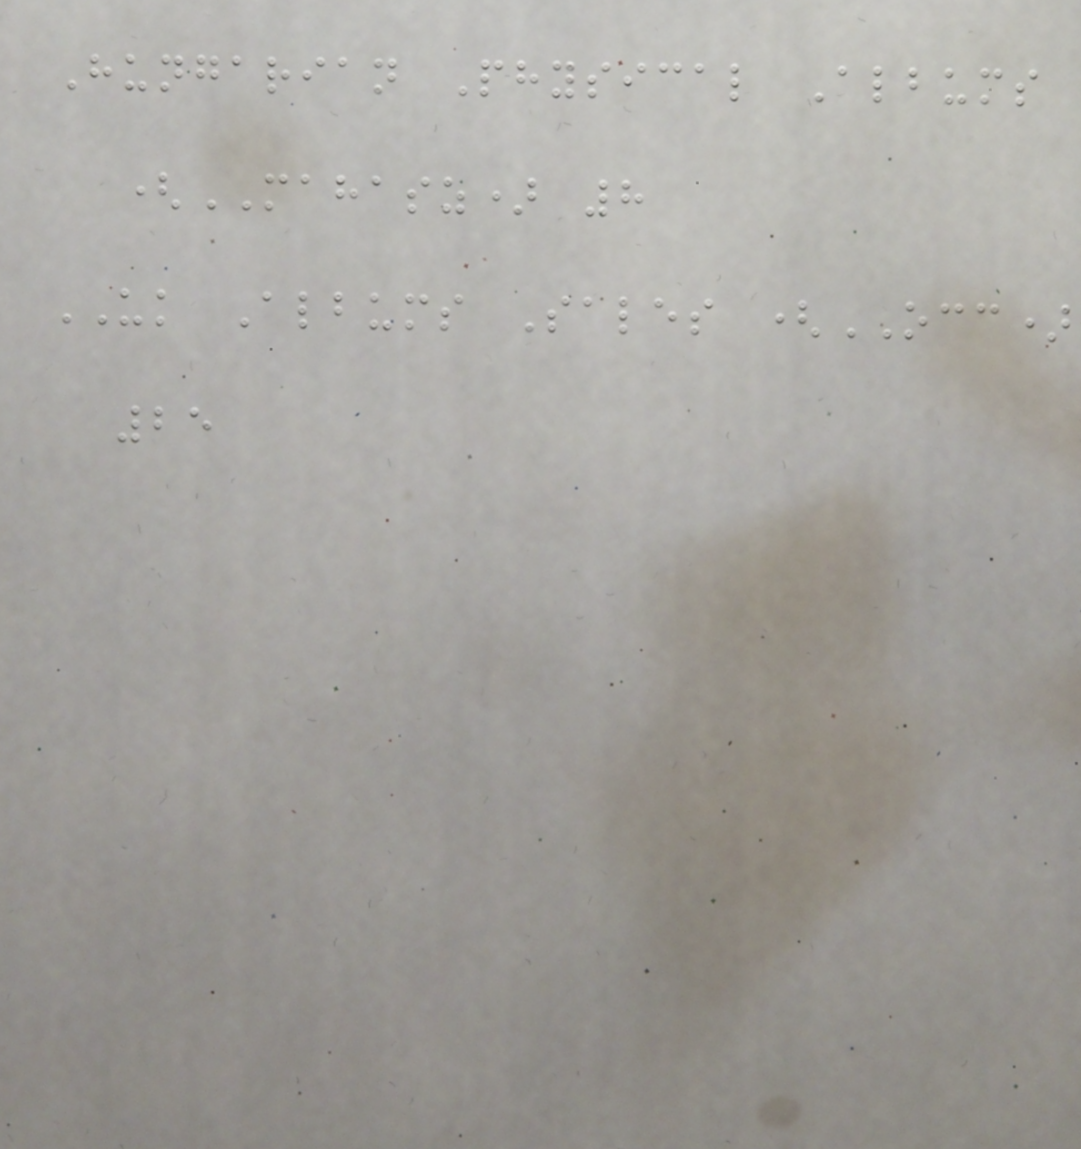Hungarian Physical Albums
(MAHASZ) 8
UK Albums Sales (OCC)
25
